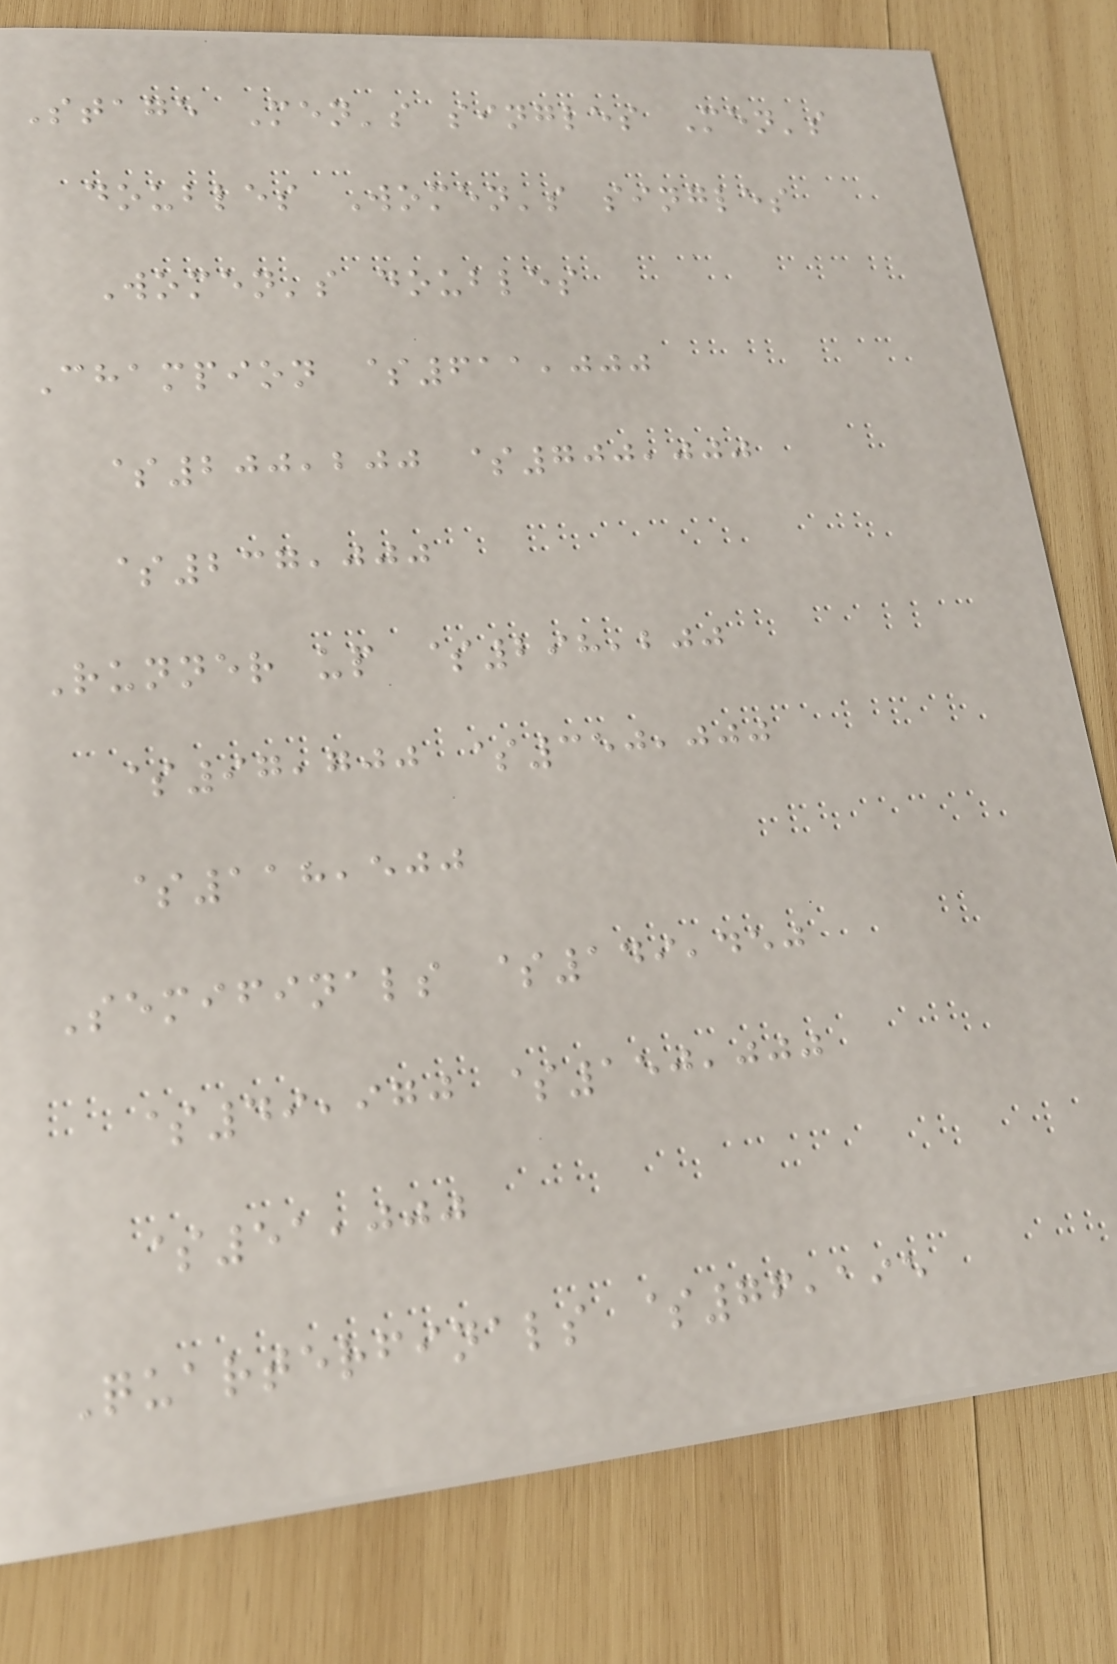Stage Men's singles Men's
doubles Women's singles
Women's doubles
Champion $611,000
$200,200 $700,000
$237,000
Runner up $298,200
$97,700 $350,000
$118,500
Semifinals $149,450
$49,970 $150,000
$51,000
Quarterfinals $76,195
